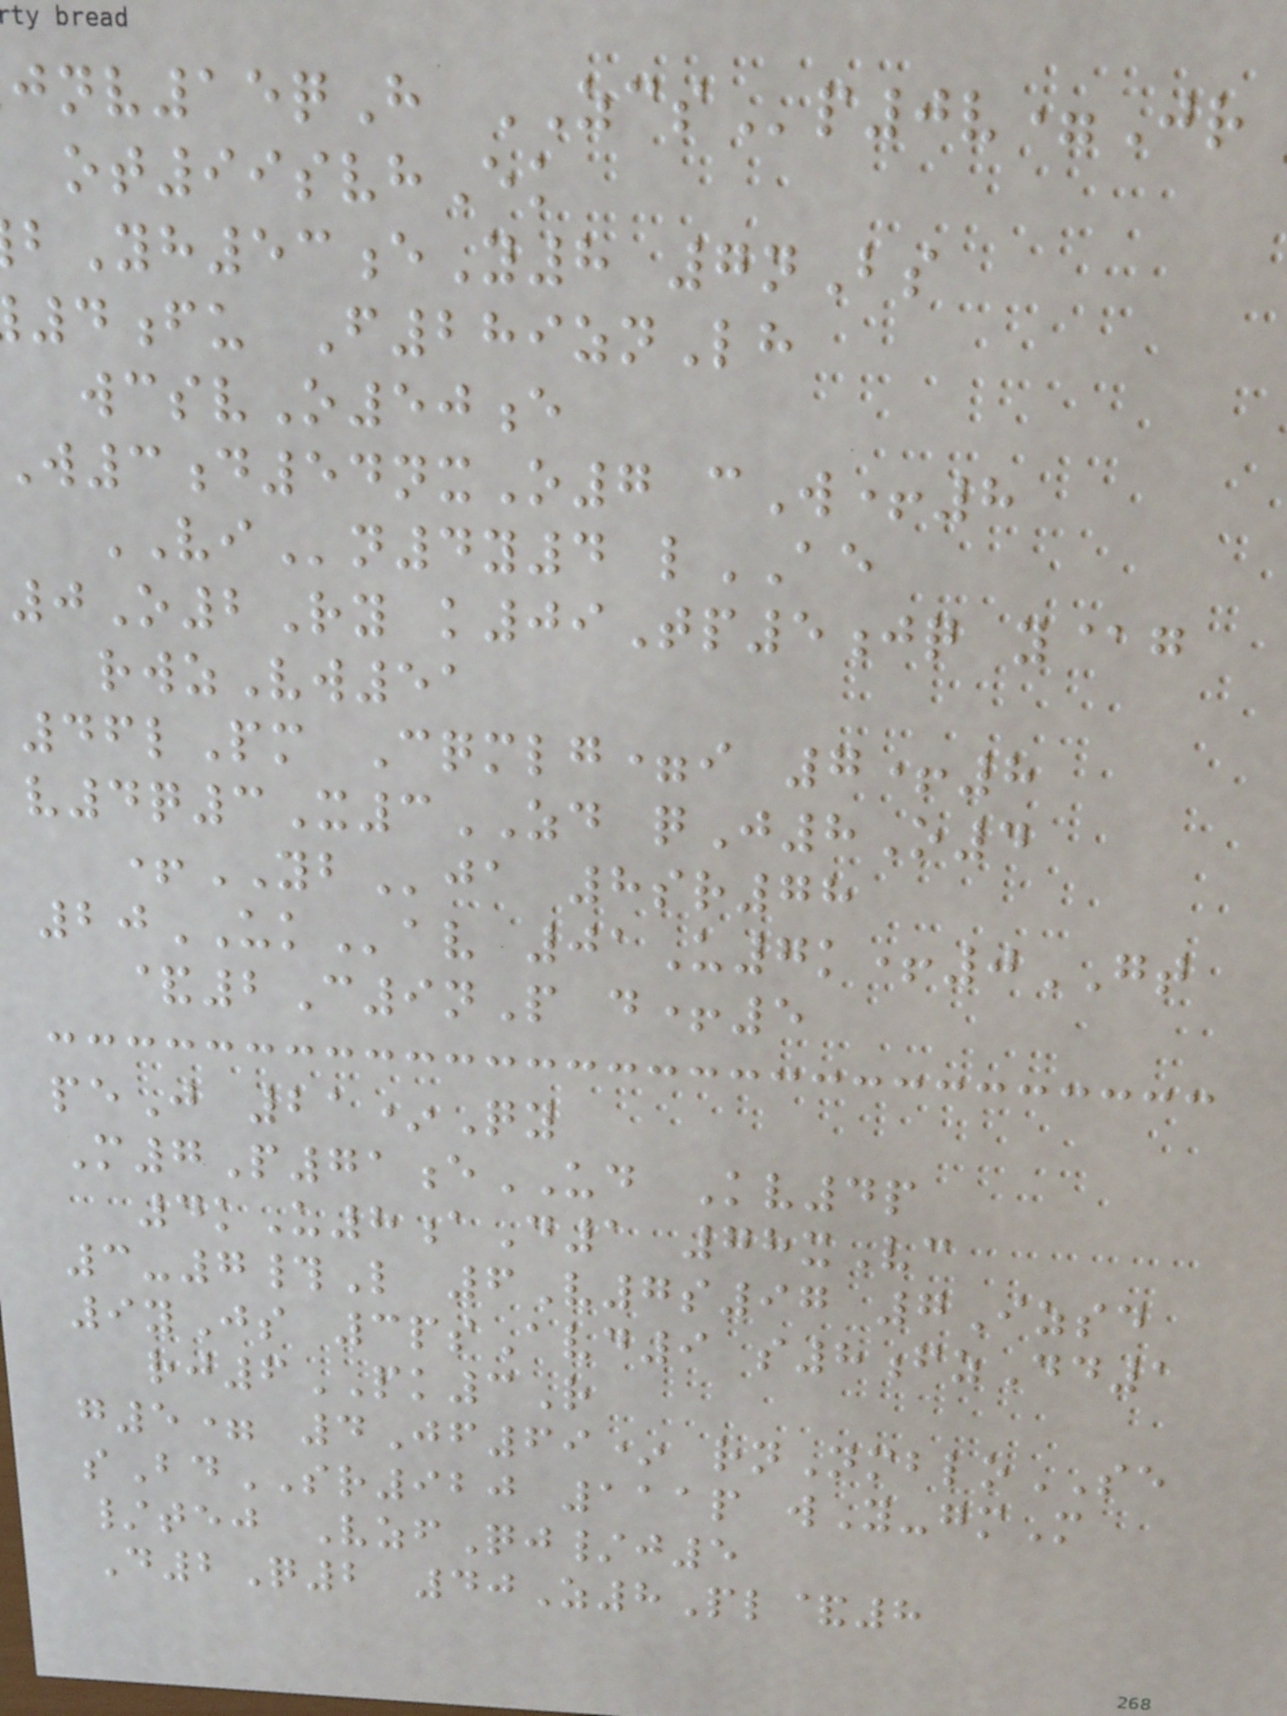nv15qH ZCSp0v=Jr
ot99svhEk
Yh53eY8 7nBs
4fu F289znLh
wcsvO50e
3d54nxO7 cW+8
VIn4y4 lAE
0O2Ry k09Tp5jq y@g
rwzVw51
46lPm Cqmlg=i 7+8
v4q3X3ZD qJ8O4
+YBja 8sr78
20UKav 01U7k+0GT
&2C9nP d+5
peJ 21*Qy
M7P71eUD Kv4p
4kU8aD1 78xVc
3-7#L 6V7s97 7Izsd
9yJs 3psAvd9 s8fzDd1
rj6PK3R
g5= 4Jf69* rnNmbloSE
sBdSR920 111p wY-gmM
/tej VzfQj/j5
D2Q2 40Z8Pl&8
